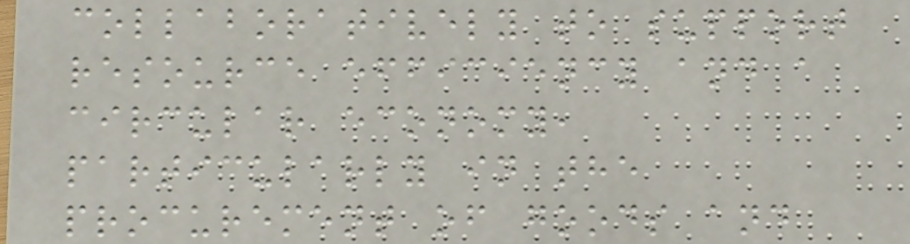collaboratively to support
resource efficiency and a
circular economy,
particularly in the
procurement of goods and
